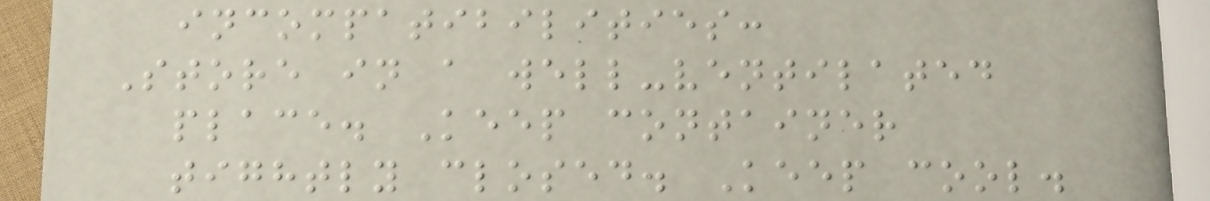incompatibilities:
Store in a well-ventilated
place. Keep container
tightly closed. Keep cool.
